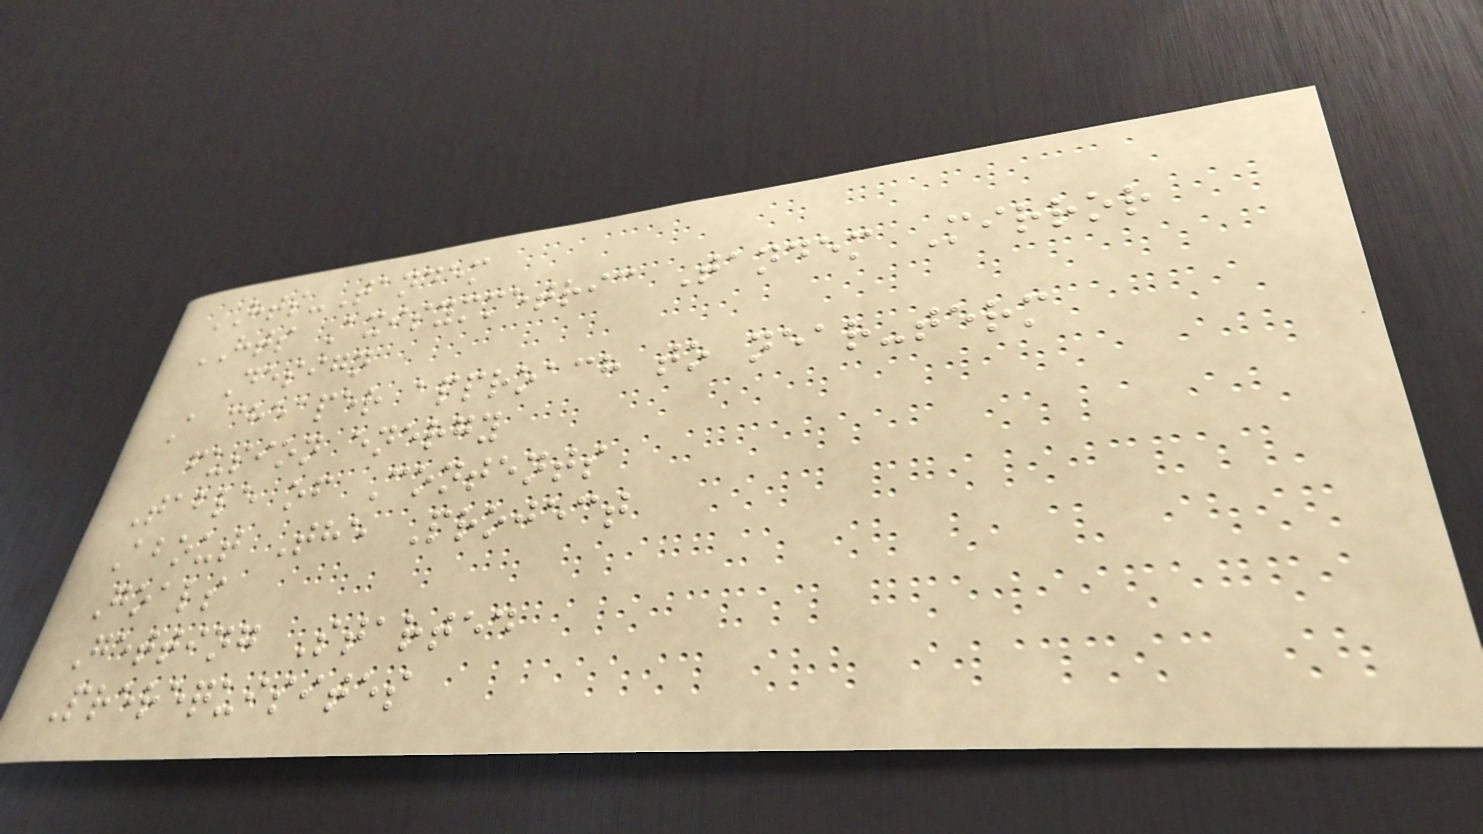HTS-Tandem
HTS Axisymmetric Tandem Mirror
Design
A cheaper approach to near-term
fusion energy
Table of Contents
About The Project
Goals
Getting Started
Prerequisites
